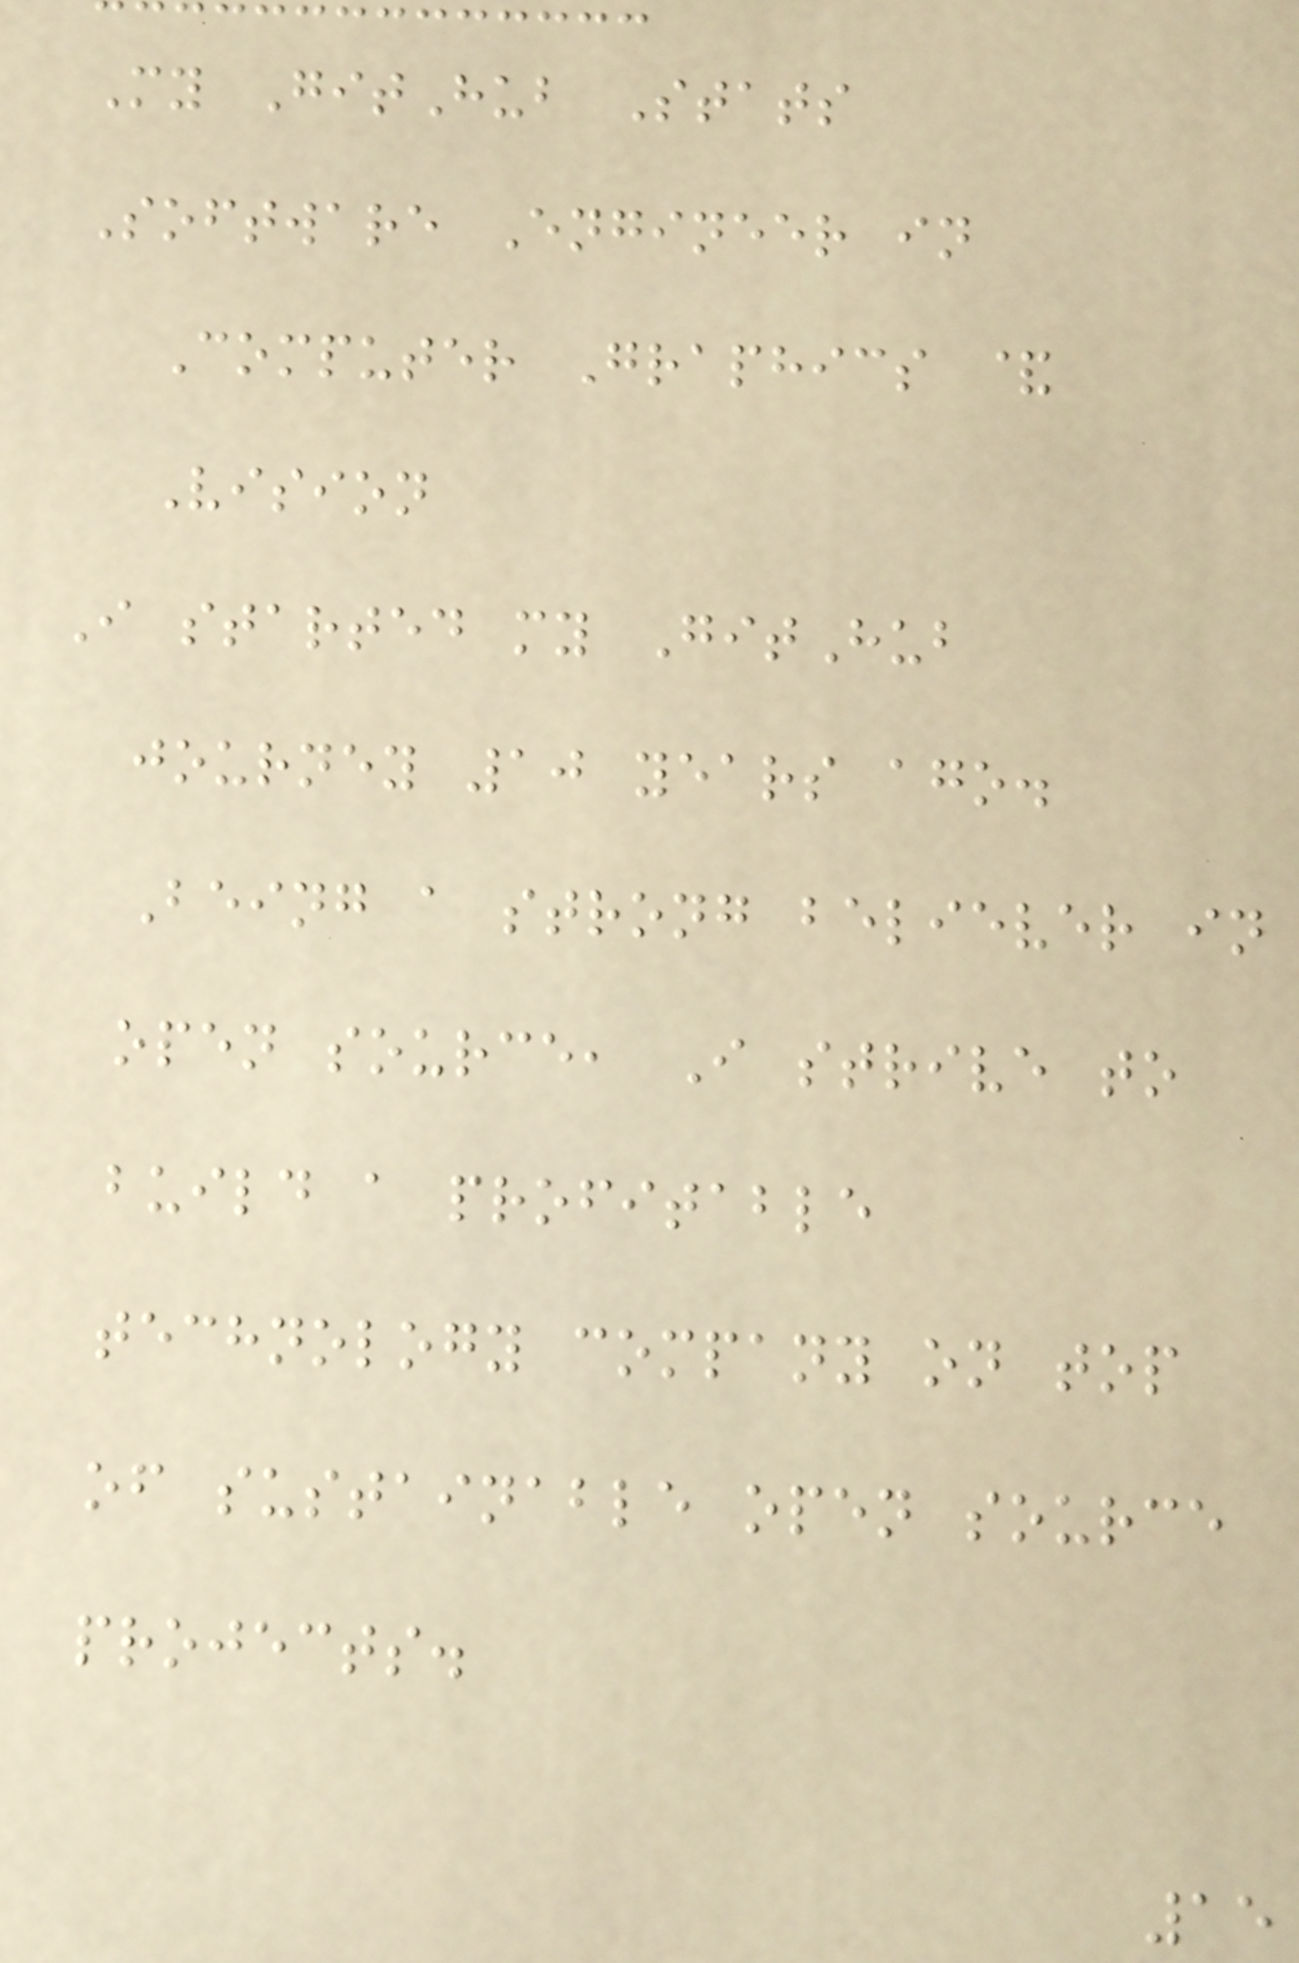My GitHub Stats
Software Engineer in
Computer Graphics &
Vision
I started my GitHub
journey 10 years ago.
Being a strong believer in
open source, I strive to
build a profitable
technology company on top
of sustainable open source
projects.
15
